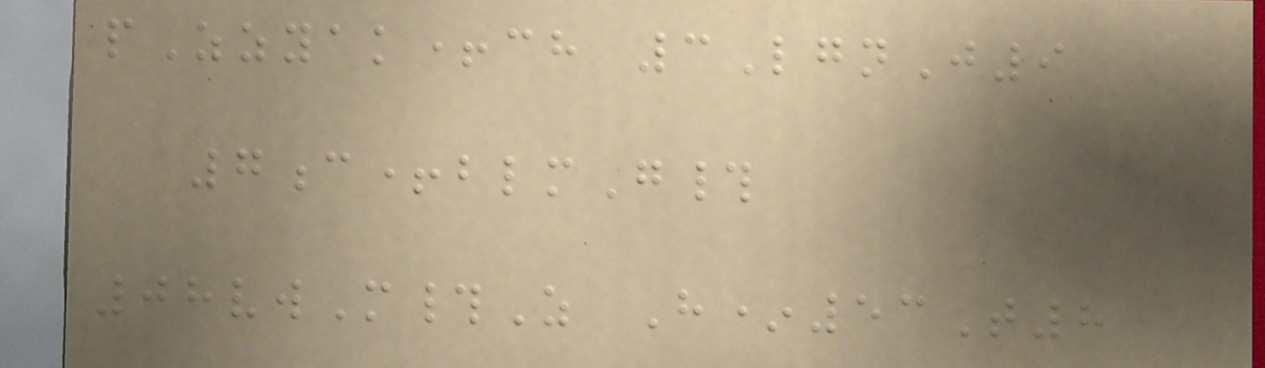pZzyak+ch 3LgnJ9
7c+blmG#
08vwM#Z H*53T8
